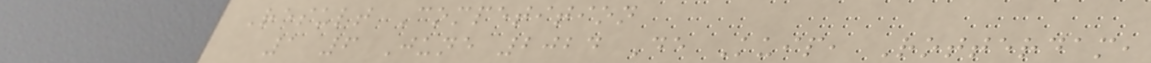Result Competition
1 6 June 2024 De Kuip, Rotterdam,
